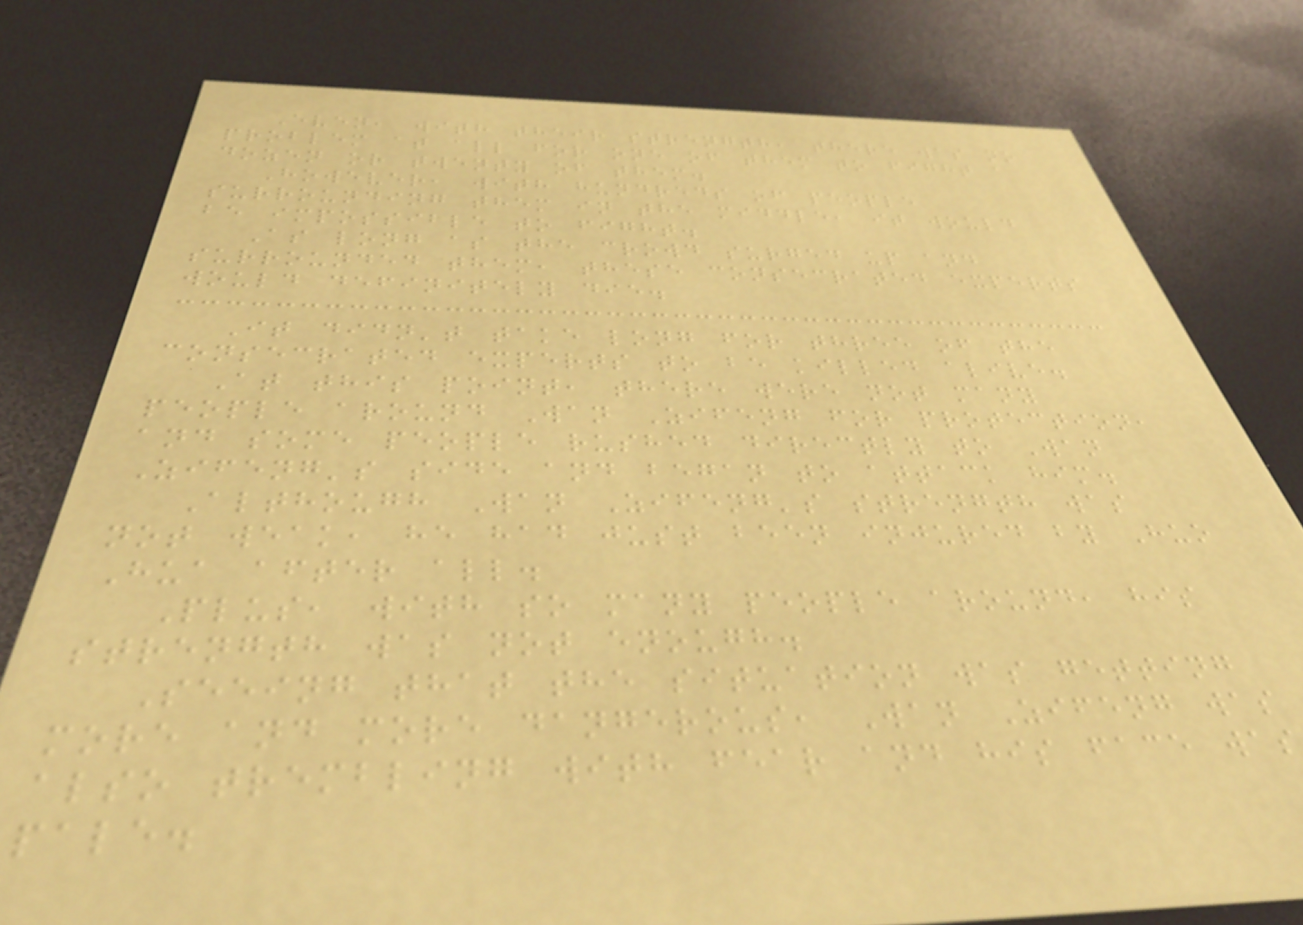Even, with their strength, there was no
problem at all for one of them to fight a
dozen or twenty of them.
However, with hundreds of people
surrounding them in the middle, it would
be impossible to fight.
As long as the crowd surged up and
surrounded them, these consecrated experts
would definitely die.
It didn't take long for three of the
consecrated experts to be killed alive.
At this point, there were not many
people around Wan Zifeng for protection,
and some people rushed directly to Wan
Zifeng's side and began to attack him.
Although Wan Zifeng's strength was
not weak, he had just been injured by Huo
Hua after all.
Plus, with so many people around, his
strength was not enough.
Seeing that the situation was getting
more and more dangerous, Wan Zifeng was
also trembling with fear and his face was
pale.
